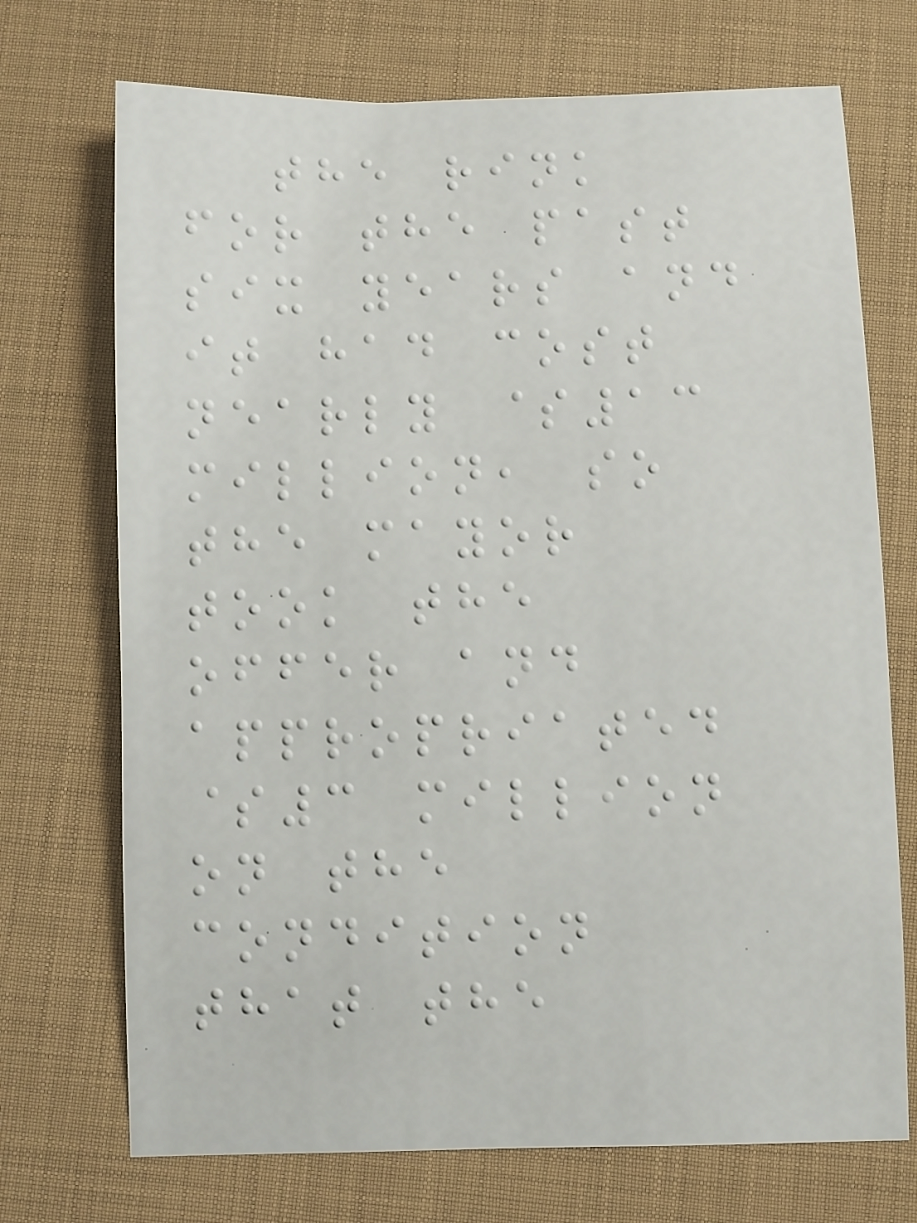the rink
for the past
six years and
it had cost
nearly $13
million, so
the mayor
took the
offer and
appropriated
$3 million
on the
condition
that the
